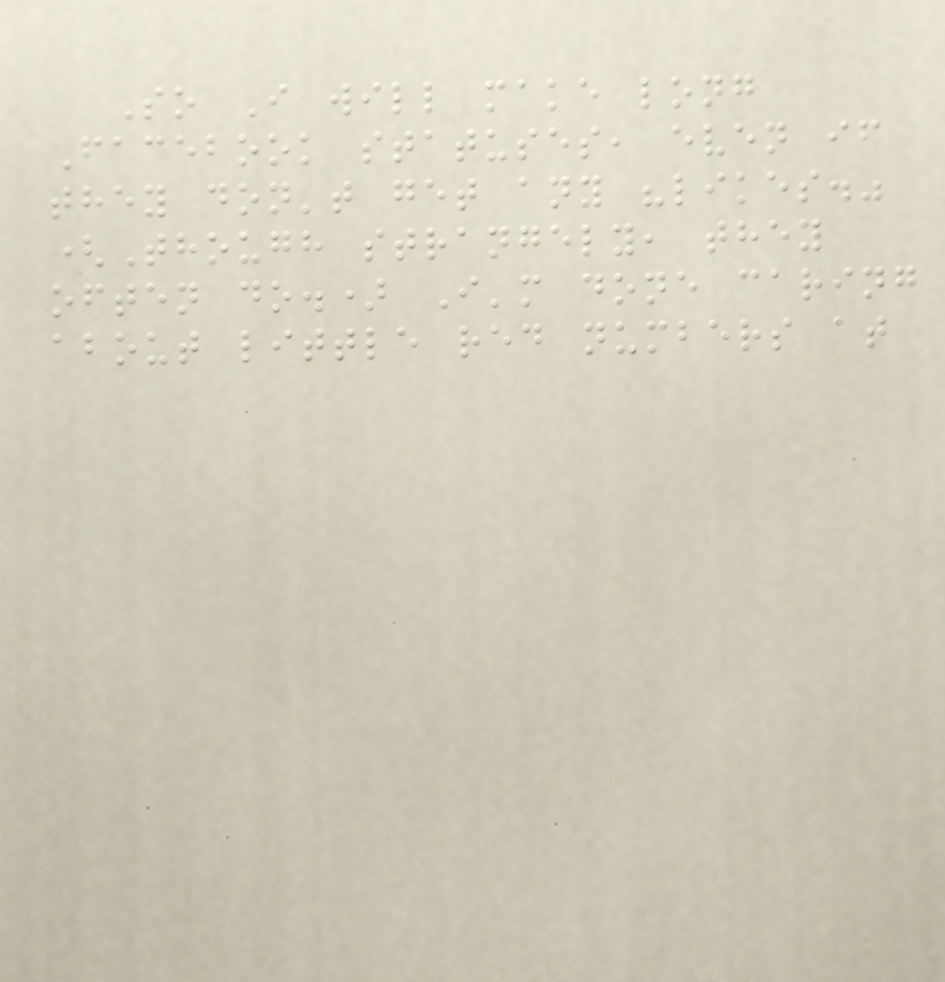So I will make long
Facebook statuses, even if
they don't get any "likes."
(Though strangely, they
often do.) I'm done caring
about little red numbers at
